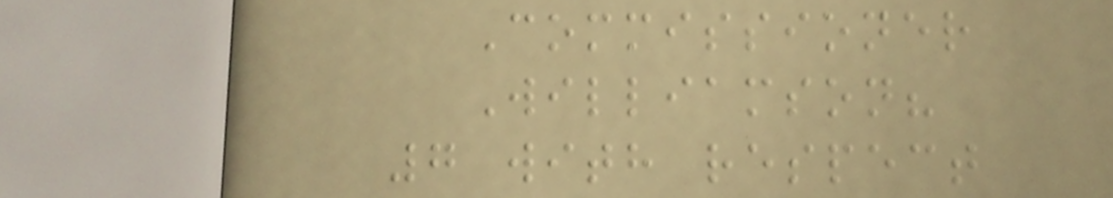Commissioner
Williamson?
7 with respect
